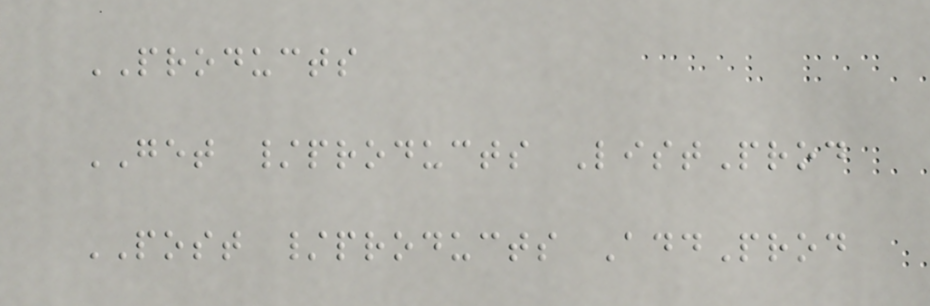PRODUCTS
GET /products ListProd
POST /products AddProd
